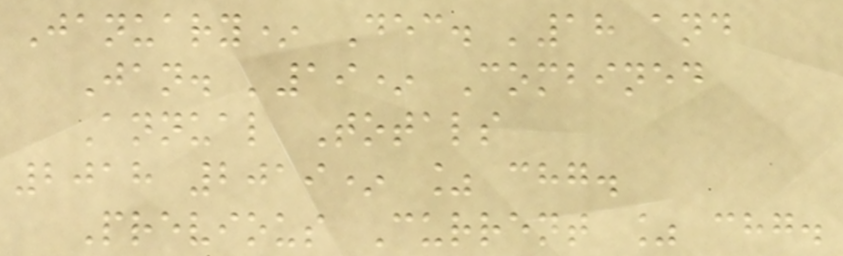January* Dec. '18 and
Jan. '19* Combined
Annual Totals
2018 2019* % chg.
Previous Current % chg.
